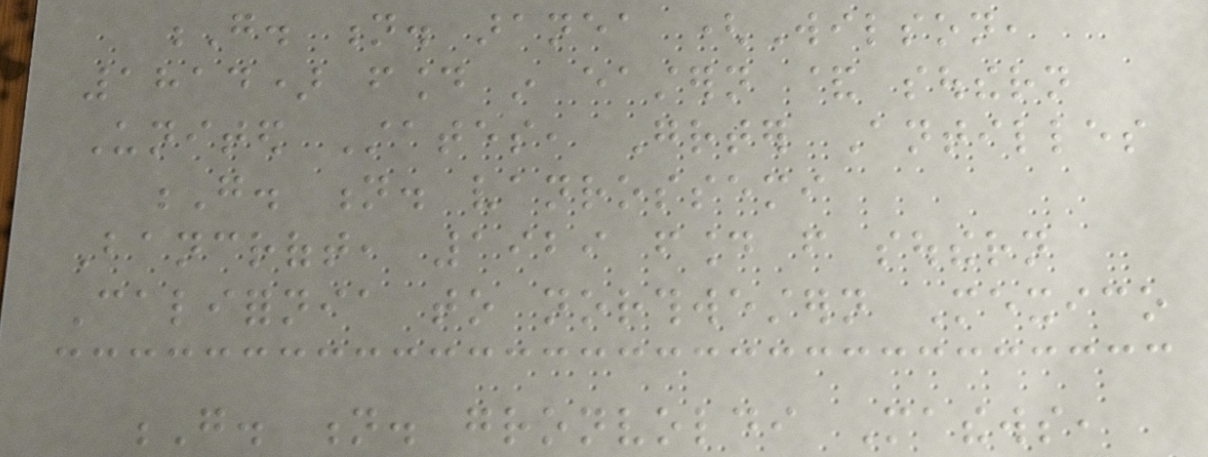G. n. aranea (Wilson,
1814) found in eastern & southern
United States, Greater Antilles
G. n. vanrossemi
Bancroft, 1929 found from southern
California to northwestern Mexico
G. n. gronvoldi Mathews,
